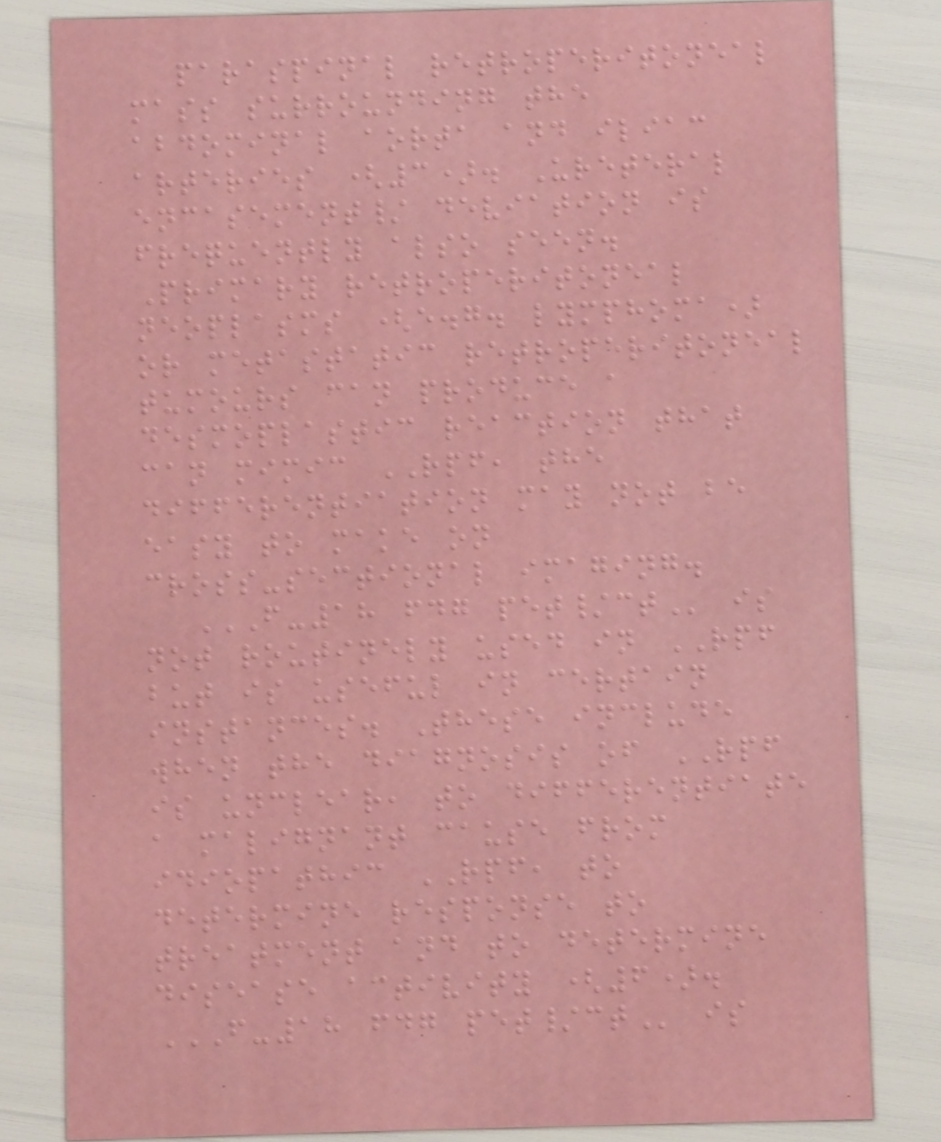paraspinal retroperitoneal
mass surrounding the
abdominal aorta and iliac
arteries (3). Ureteral
encasement/ deviation is
frequently also seen.
Primary retroperitoneal
neoplasms (e.g. lymphoma)
or metastatic retroperitoneal
tumours can produce a
desmoplastic reaction that
can mimic RPF, the
differentiation may not be
easy to make on
cross-sectional imaging.
F-18 FDG PET/CT is
not routinely used in RPF
but is useful in certain
instances. These include
when the diagnosis of RPF
is unclear, to differentiate
a malignant cause from
idiopathic RPF, to
determine response to
treatment and to determine
disease activity (6).
F-18 FDG PET/CT is
